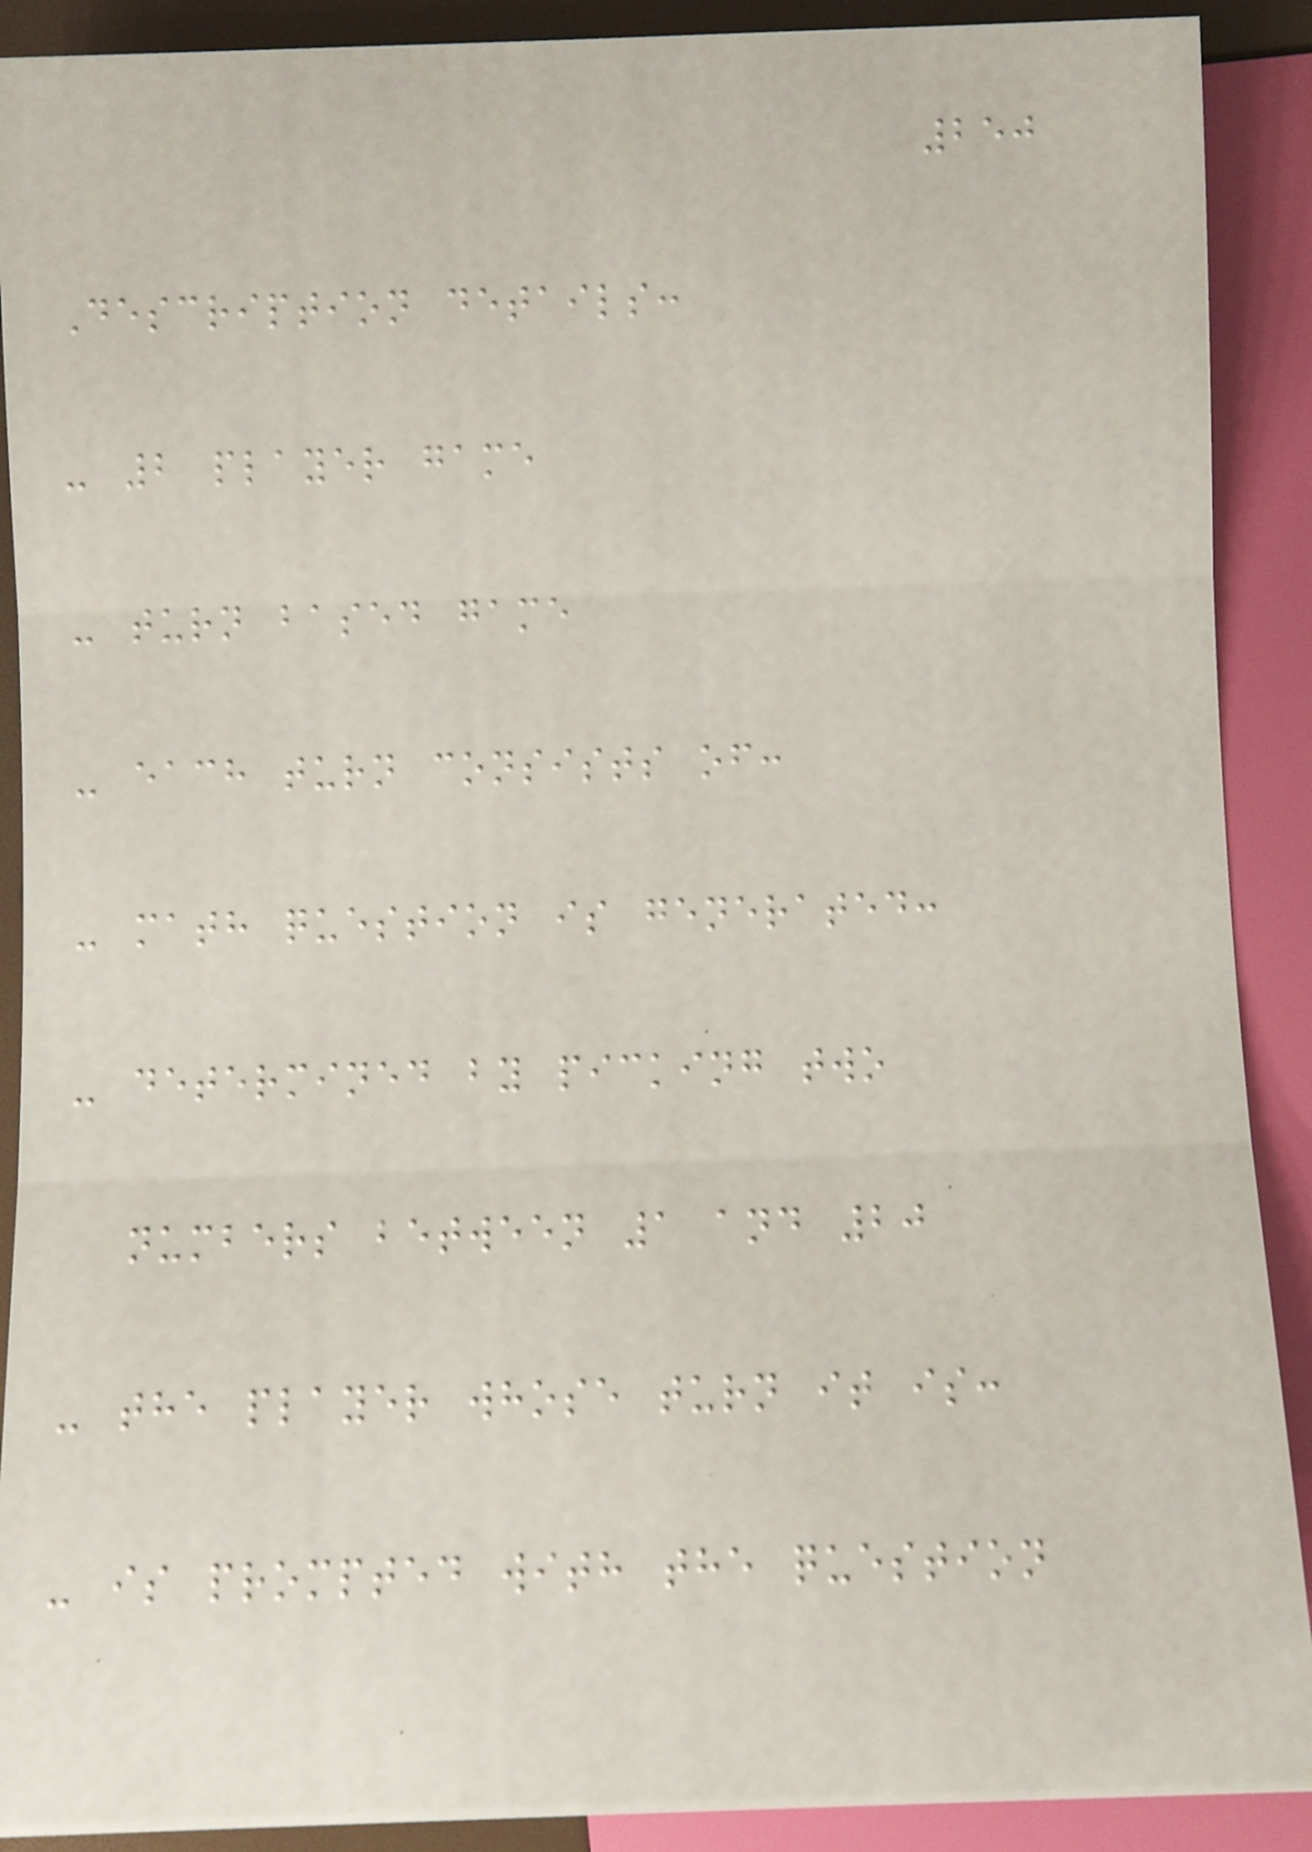250
Description details:
- 2 player game
- turn based game
- each turn consists of:
- math question is generated:
- determined by picking two
numbers between 1 and 20
- the player whose turn it is:
- is prompted with the question
